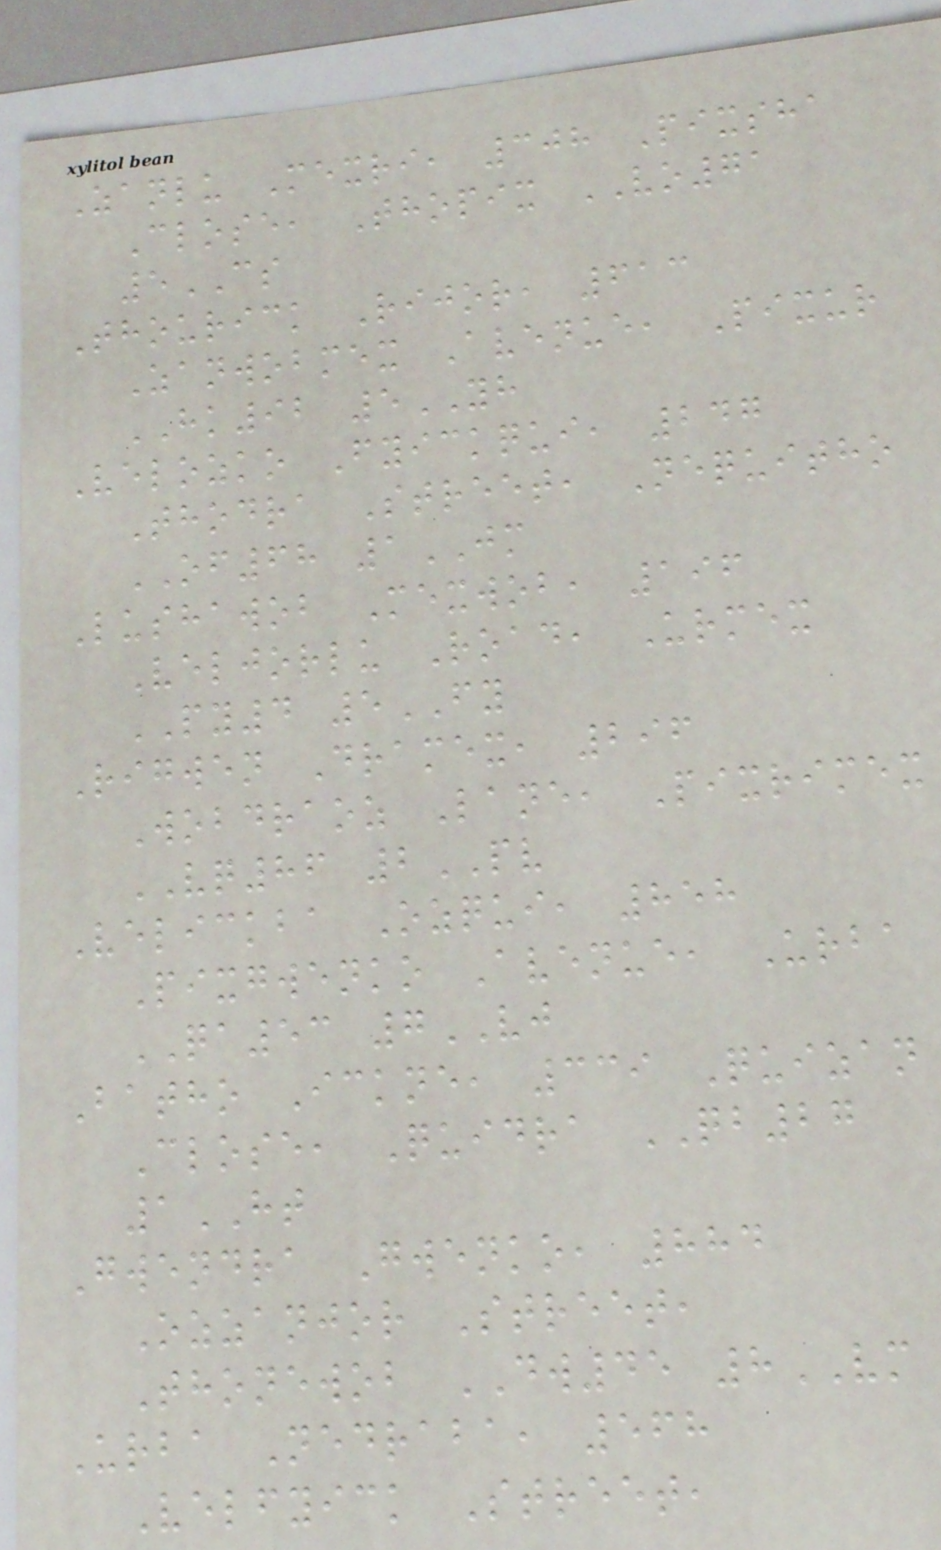Zanlu Mexri, 308 Pixsha
Close, Thopix VO71
5CS
Thourick Rijor, 613
Zanwobmex Avenue, Pixur
HK92 5YH
Velozko Fyickqui, 247
Thodra Street, Nequitho
OF68 1JM
Lushawob Mexwob, 196
Veljorlu Road, Urmex
PY4 5FY
Rigwen Dramex, 296
Wobdraoz Lane, Pixrimex
VQ86 2PV
Velickba Ozqui, 858
Pixgwenko Avenue, Urba
QA53 7VJ
Batho Ickne, 339 Quizan
Close, Quidra QB27
1HT
Gwendra Gwenko, 884
Ozzanjor Street,
Thonewob DW45 8VM
Urba Nedraba, 568
Velfyick Street,
